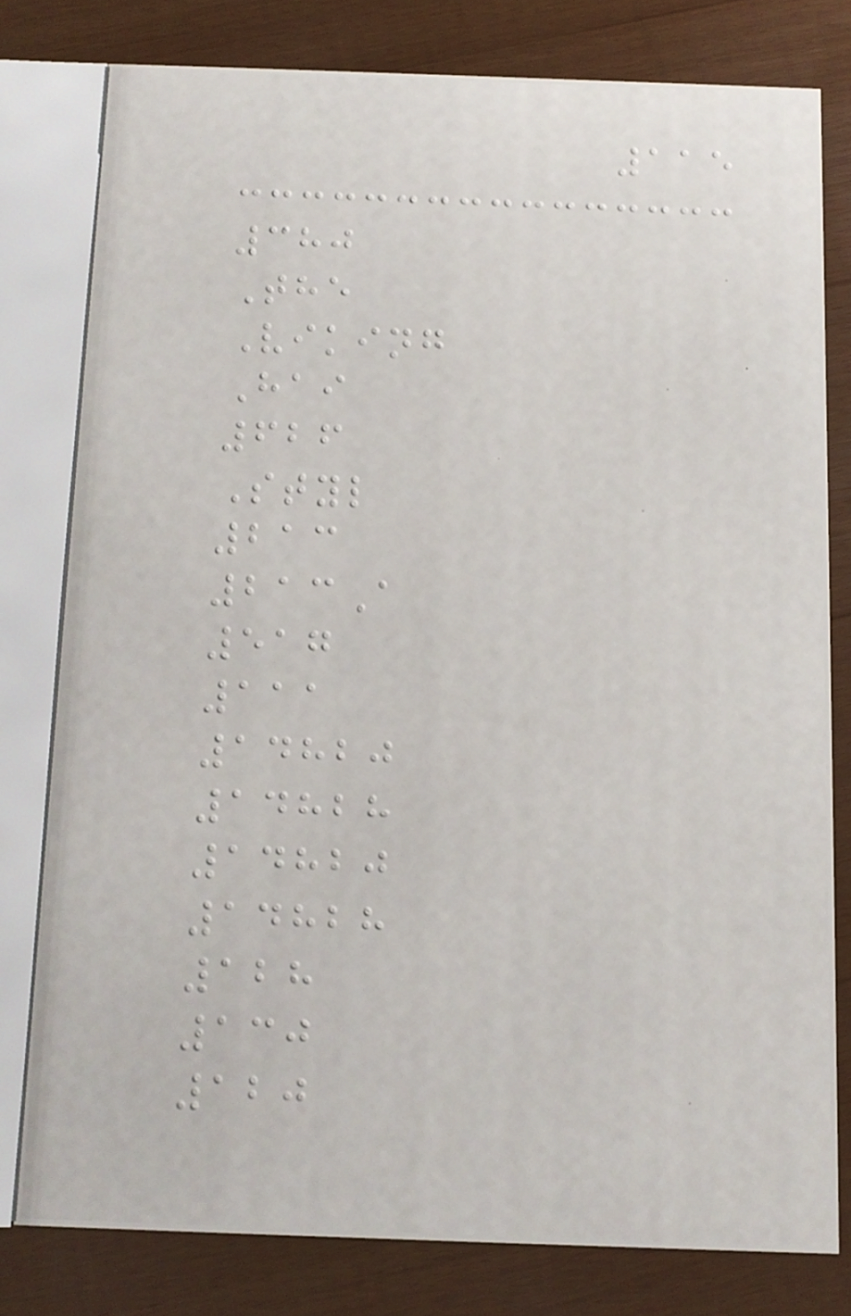115
380
The
Viking
Hai
626
Styl
213
213A
517
111
14820
14828
14820
14828
128
130
120
